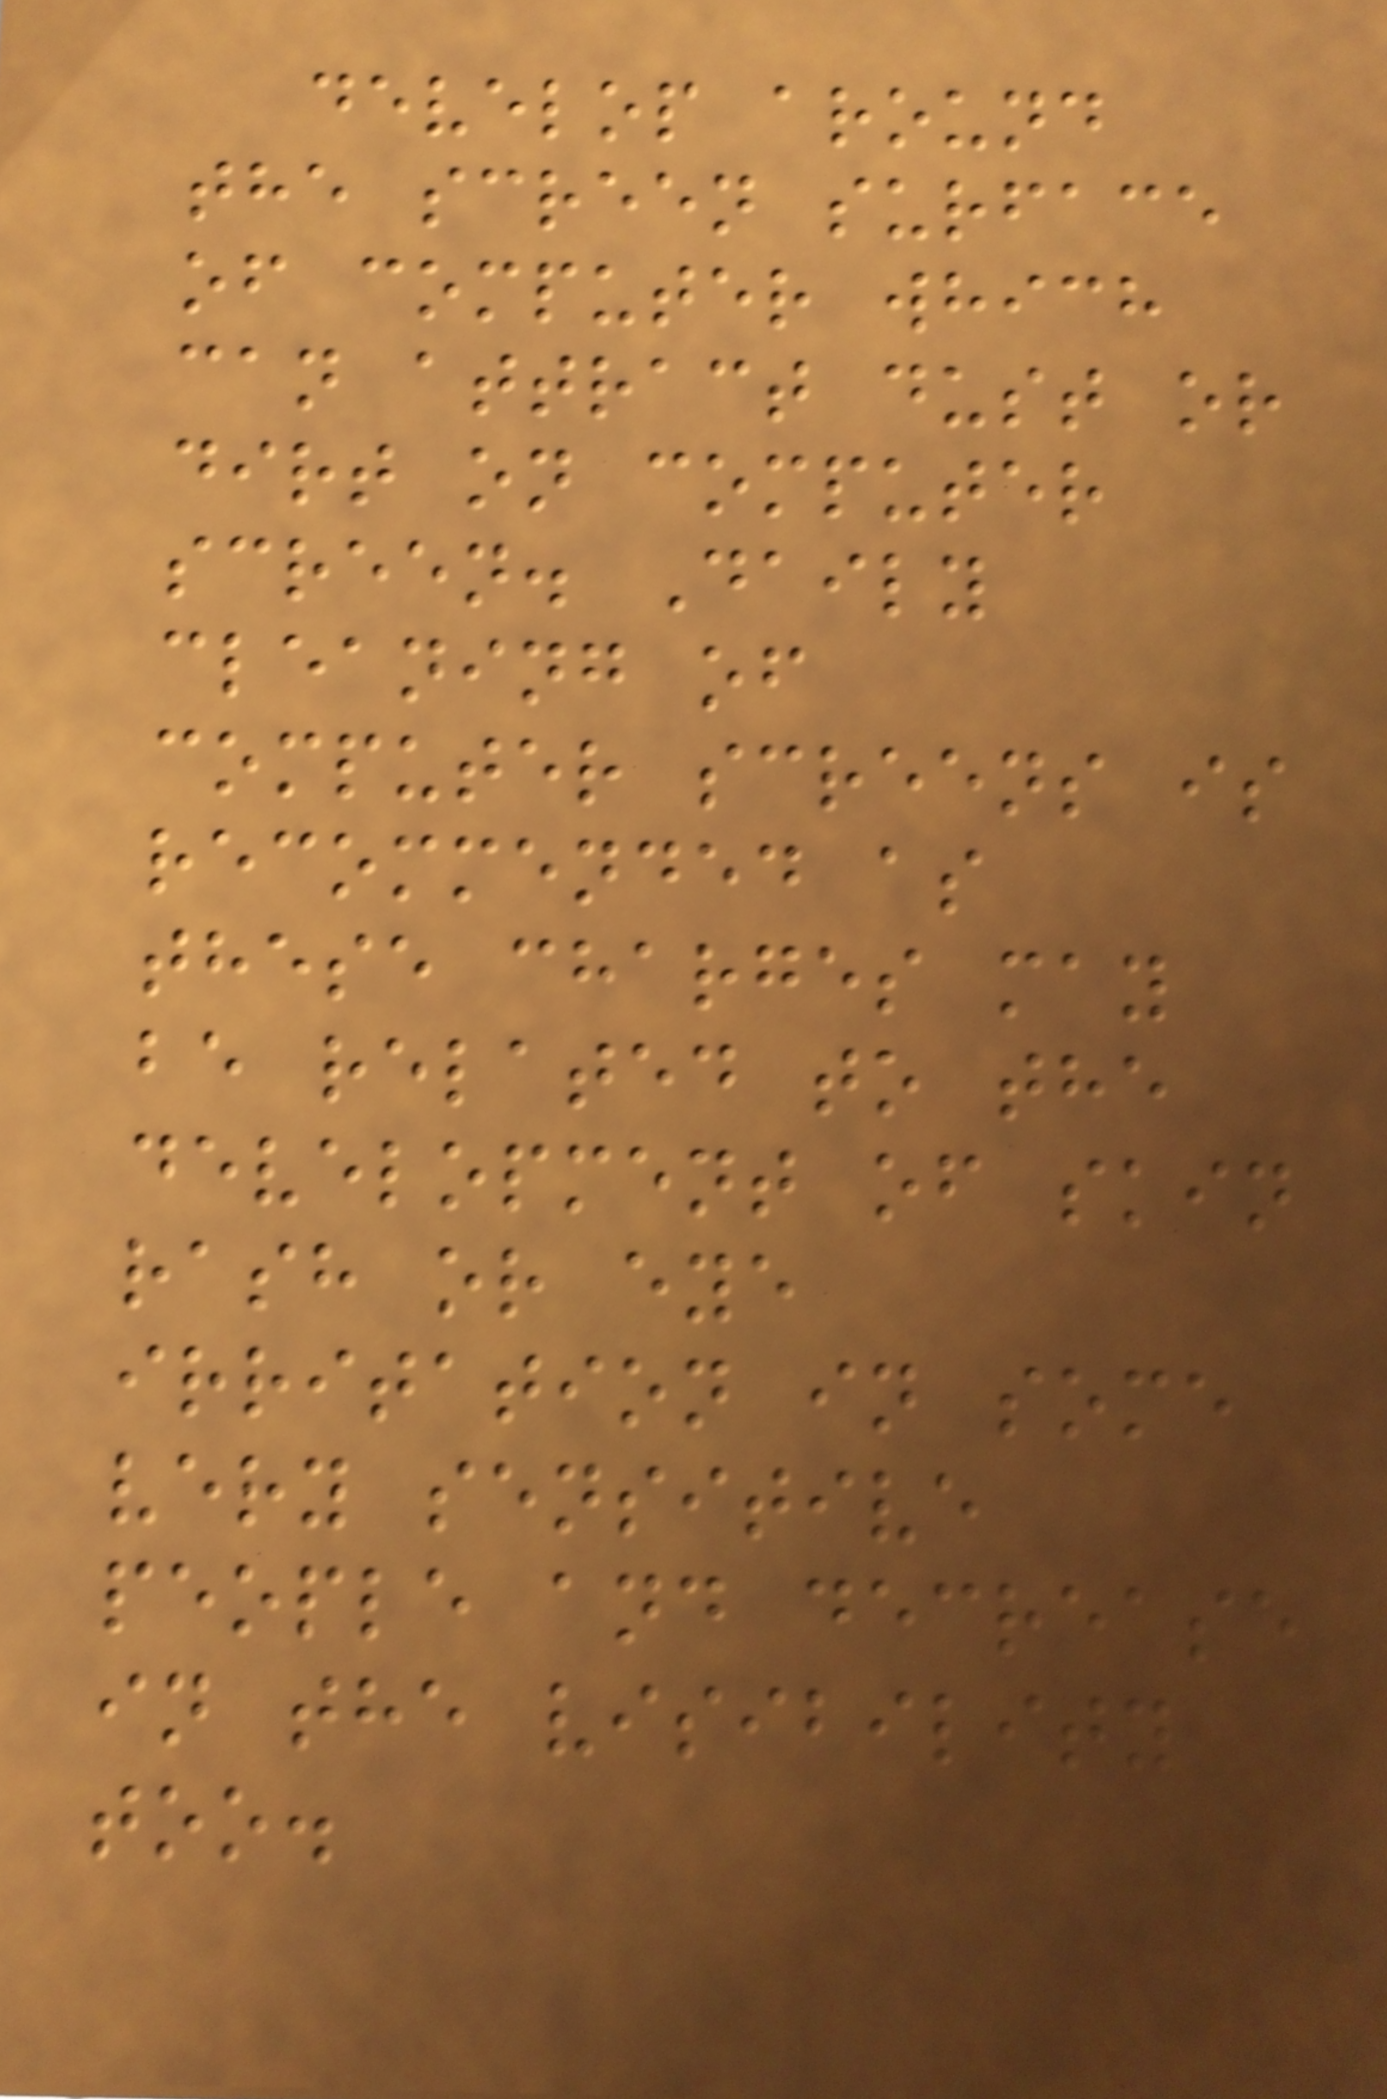develop around
the screen surface
of computer which
can attract dust or
dirt on computer
screen. Daily
cleaning of
computer screens is
recommended as
these charges may
be related to the
development of skin
rash or eye
irritation in some
very sensitive
people and decrease
in the visibility
too.
